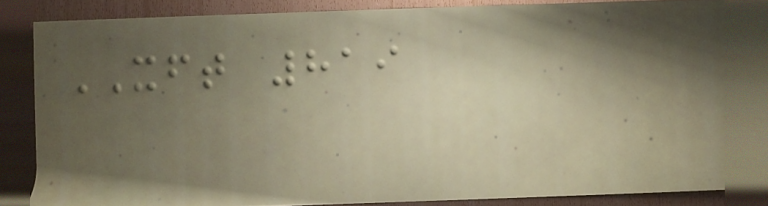XFT 819
